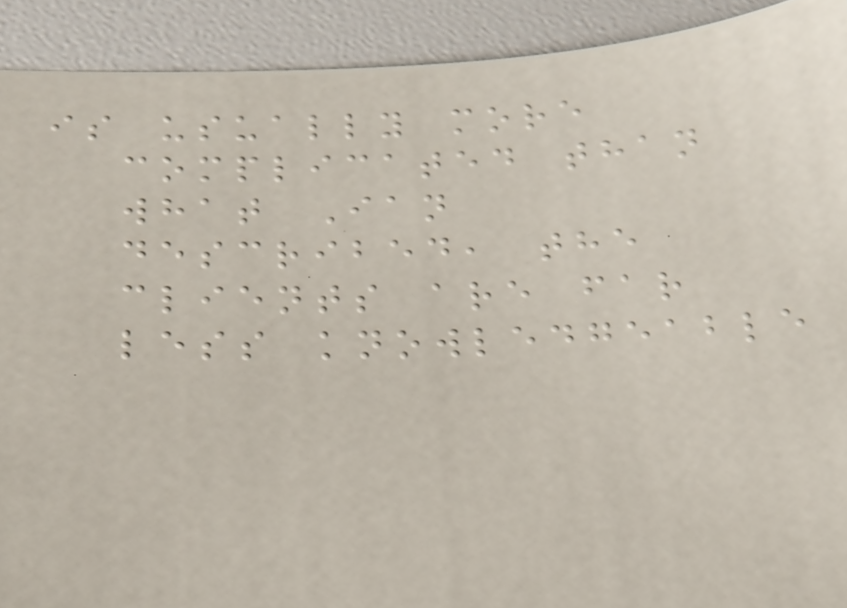is usually more
complicated than
what Ian
described, the
clients are far
less knowledgeable
